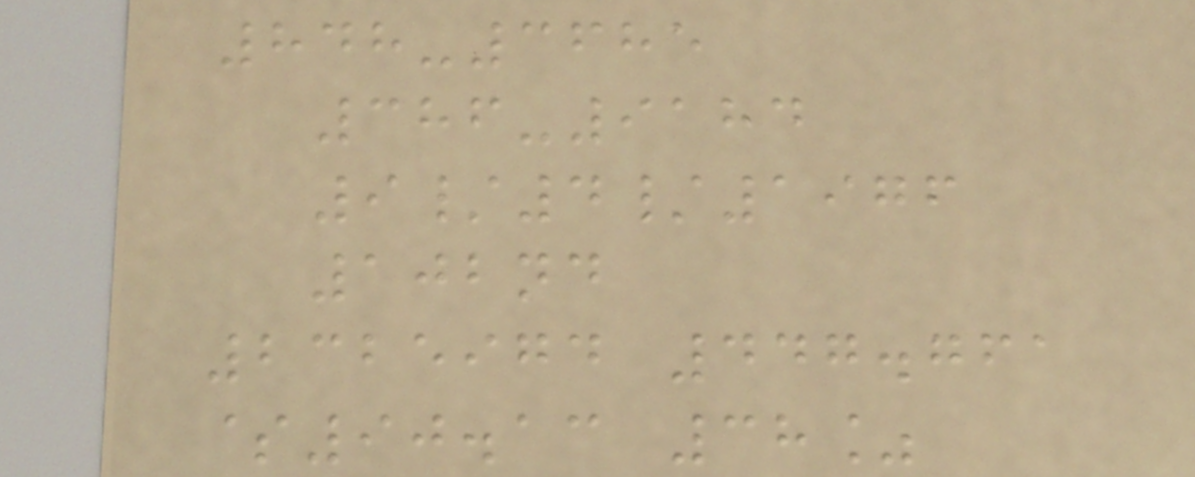848-3685
386-9184
9/4/1976
102nd
2325974 447.761
$90.13 38%
